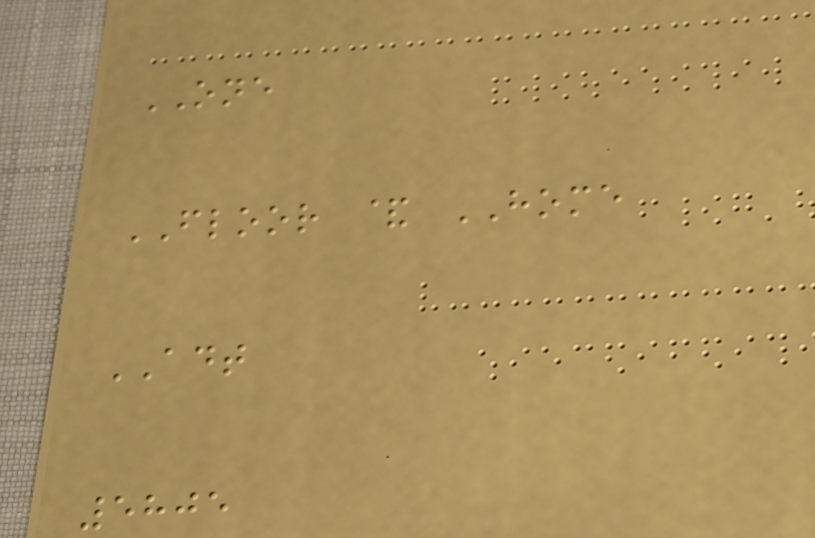ONE
FLOOR & HOME
ADT
5805
